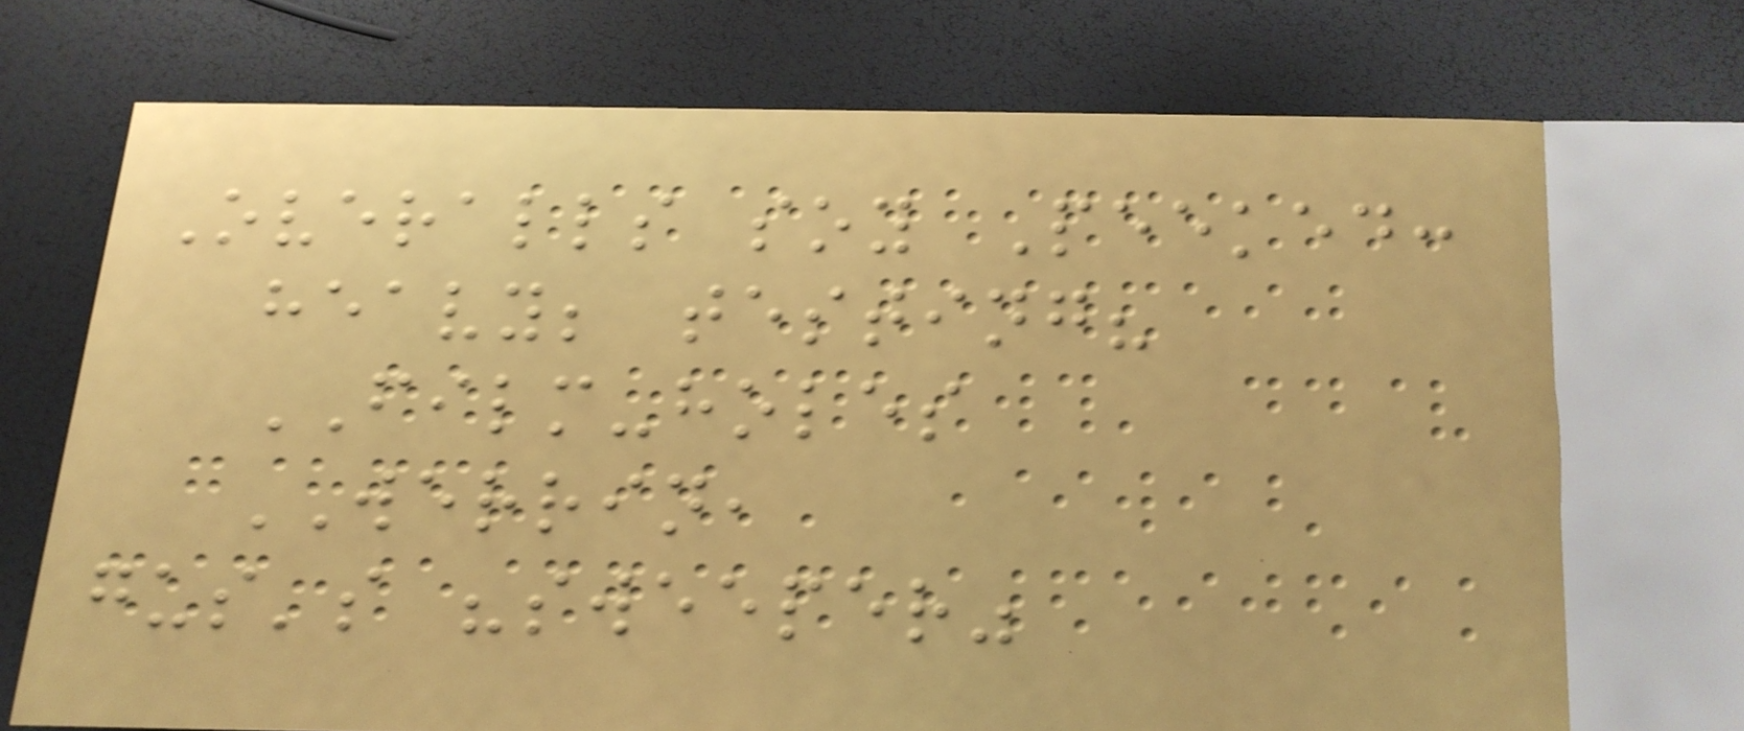Overalls soy Peeked:
heavy; testing?
FILM-holes
WERRIN,
gus's "sweeper"
